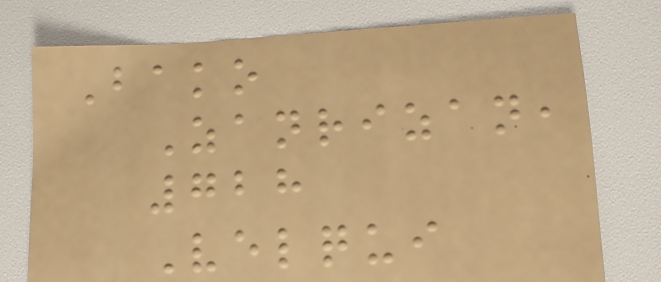Bako
Zanrizan,
728
Velqui
